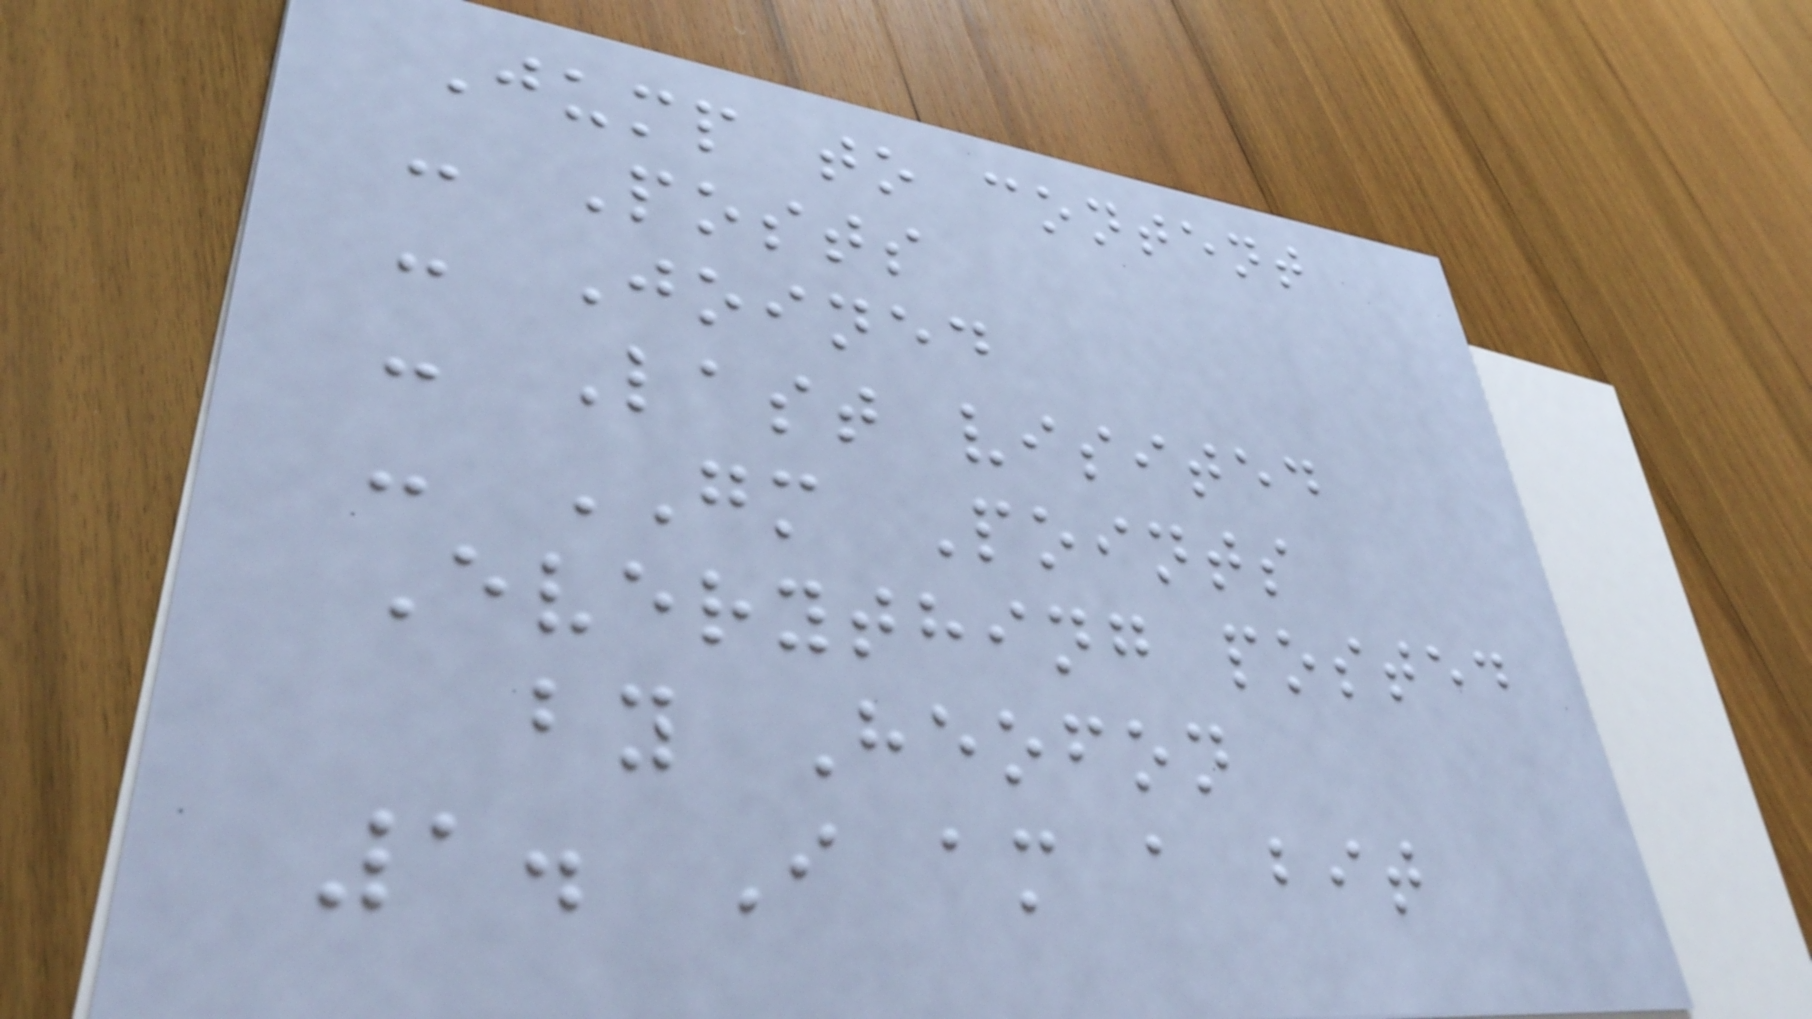Jump to content
- Posts
- Joined
- Last visited
- GM Points
Everything posted
by Heofon
1. I am a bit
